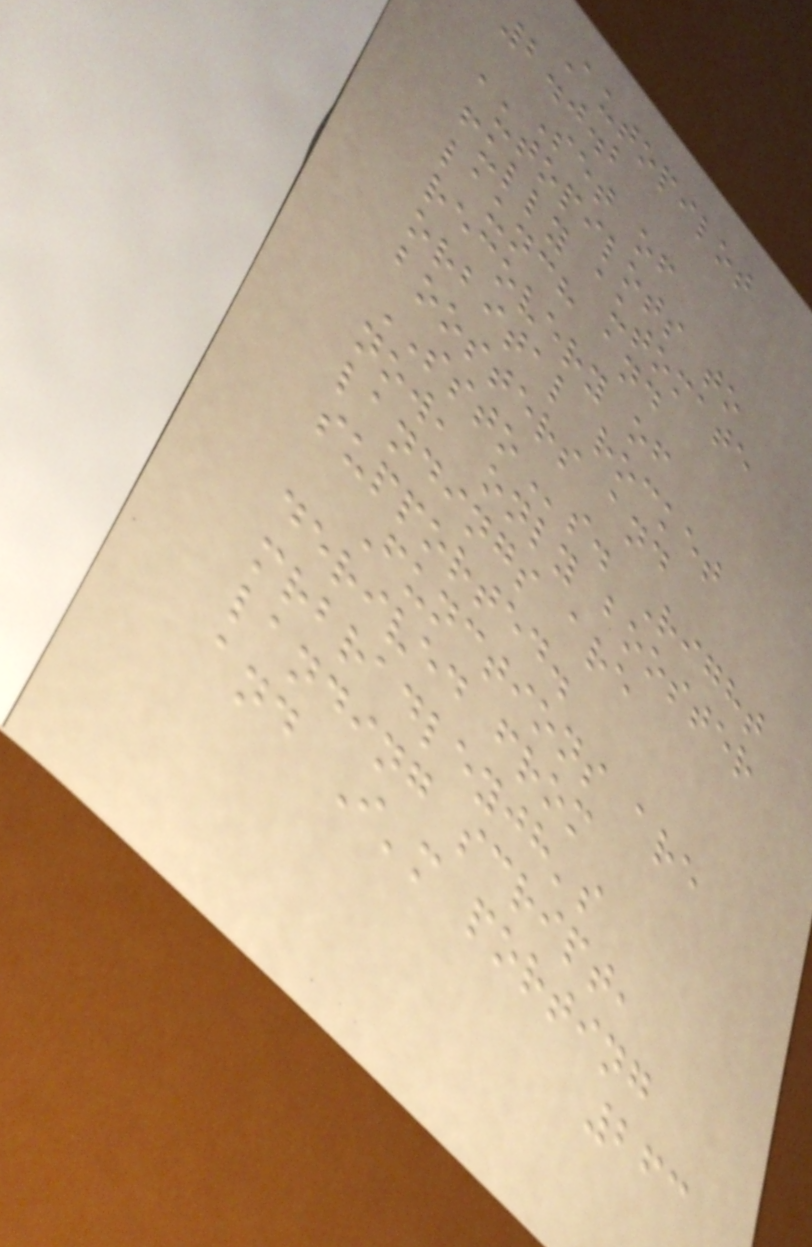Autopilot
2.0.2
Set of
autopilots to
fully automate
launch and
recovery of
orbital rocket
boosters and
SSTOs. Right
now, only booster
landings are
supported.
Functions are
derived from
mrbradleyjh's
landing script,
and I'm porting
263
